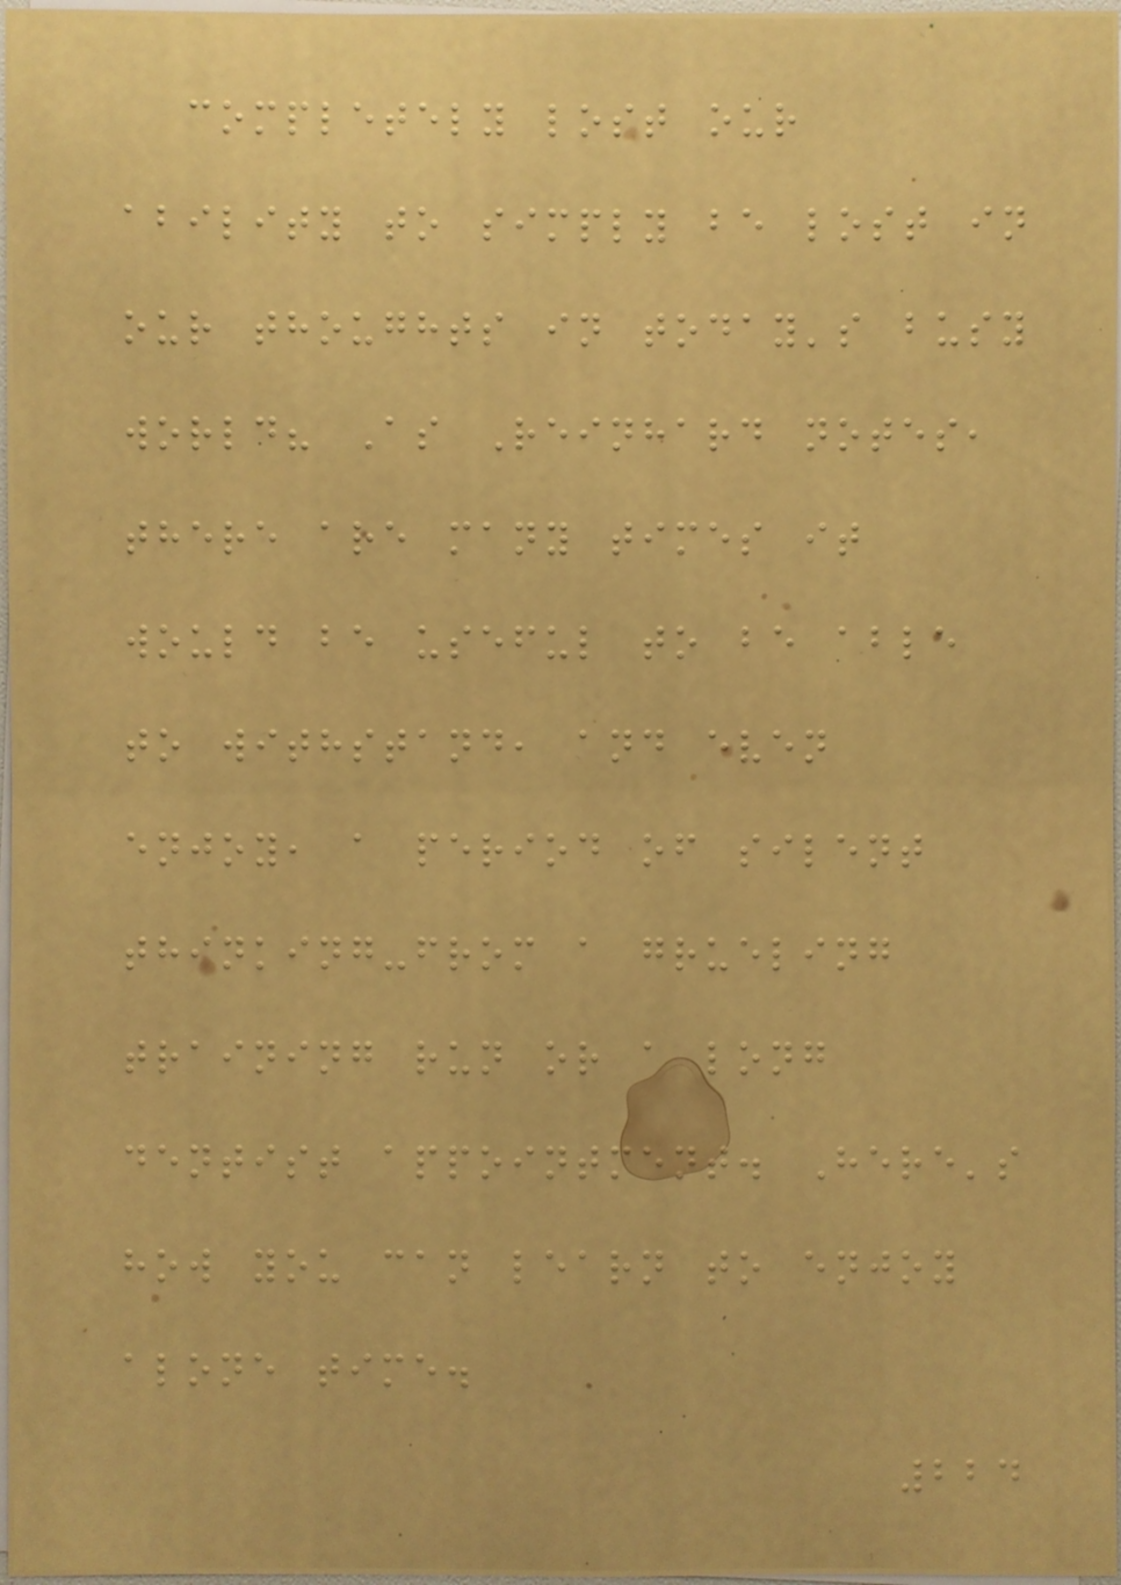completely lost our
ability to simply be lost in
our thoughts in today's busy
world? As Reinhard notes,
there are many times it
would be useful to be able
to withstand, and even
enjoy, a period of silent
thinking-from a grueling
training run or a long
dentist appointment. Here's
how you can learn to enjoy
alone time.
224
